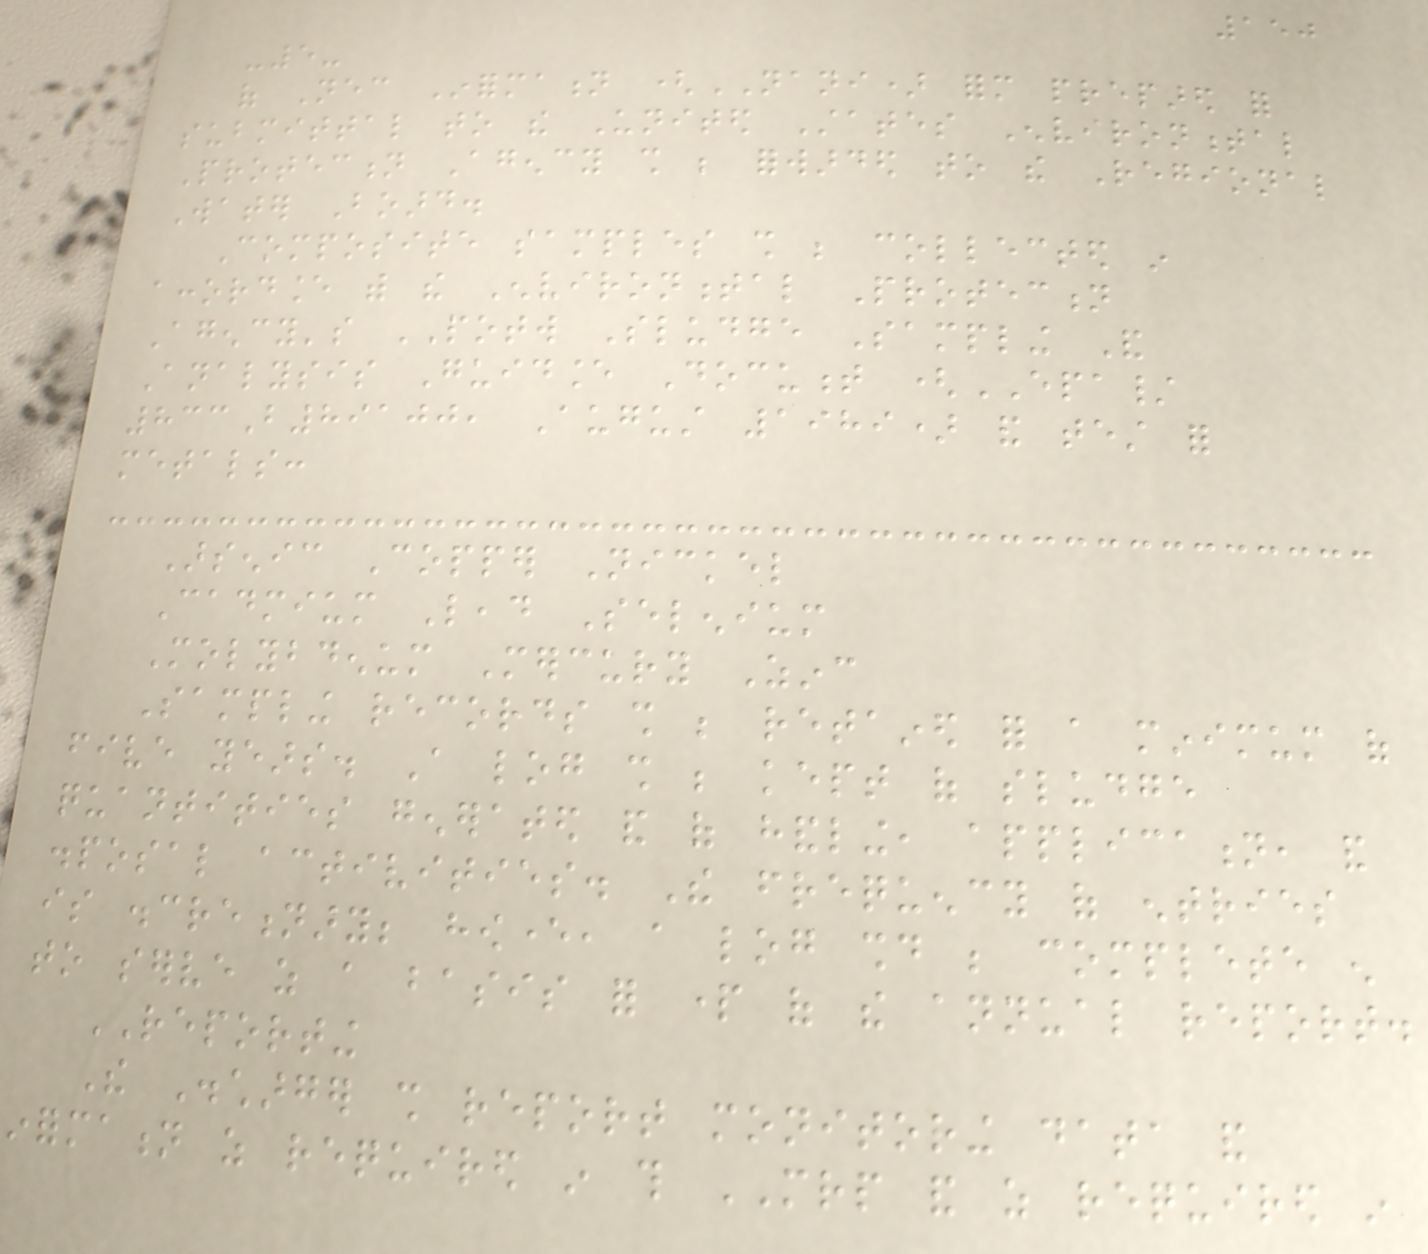150
-5-
of Necessary Information (NANI) form prepared for
submittal to the United States Environmental
Protection Agency shall be forwarded to the Regional
Water Board.
Composite samples shall be collected in
accordance with the Environmental Protection
Agency's POTW Sludge Sampling And
Analysis Guidance Document (EPA/
833B89100, August 1989) and test for
metals:
Arsenic Copper Nickel
Cadmium Lead Selenium
Molybdenum Mercury Zinc
Sampling records shall be retained for a minimum of
five years. A log shall be kept of sludge
quantities generated and of handling, application, and
disposal activities. The frequency of entries
is discretionary; however, a log should be complete enough
to serve as a basis for part of the annual report.
REPORTING
The Discharger shall report monitoring data and
information as required in this MRP and as required in
